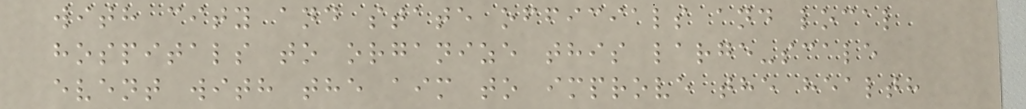with city and state officials and local
hospitals to organize this large-scale
event with the aim to improve the health
